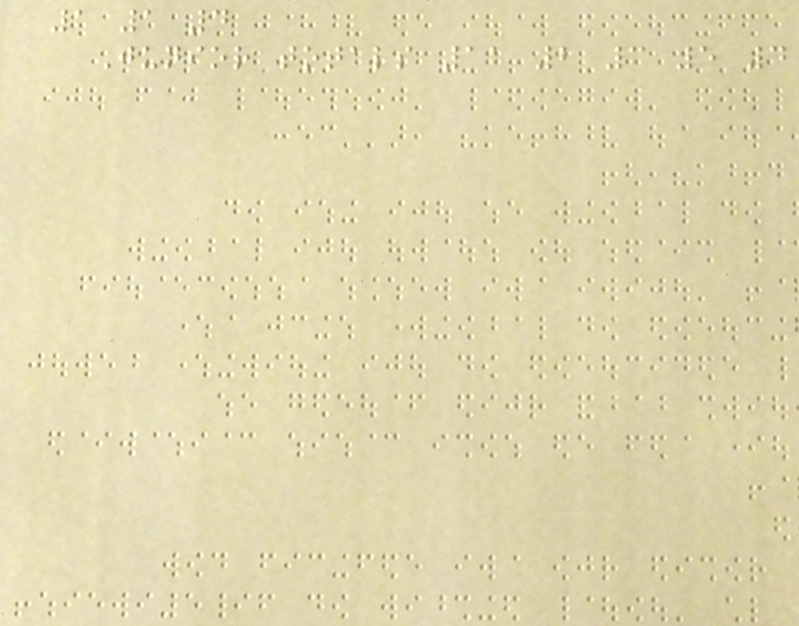1 1 4
Junior totals 11 2 3 5 4
